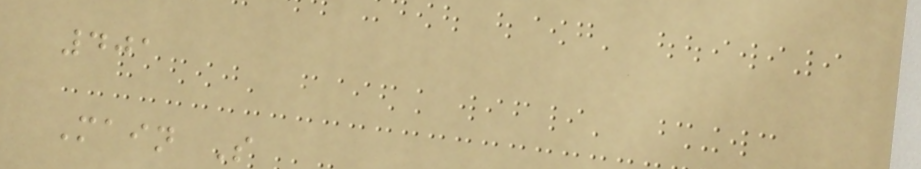401
Main S
